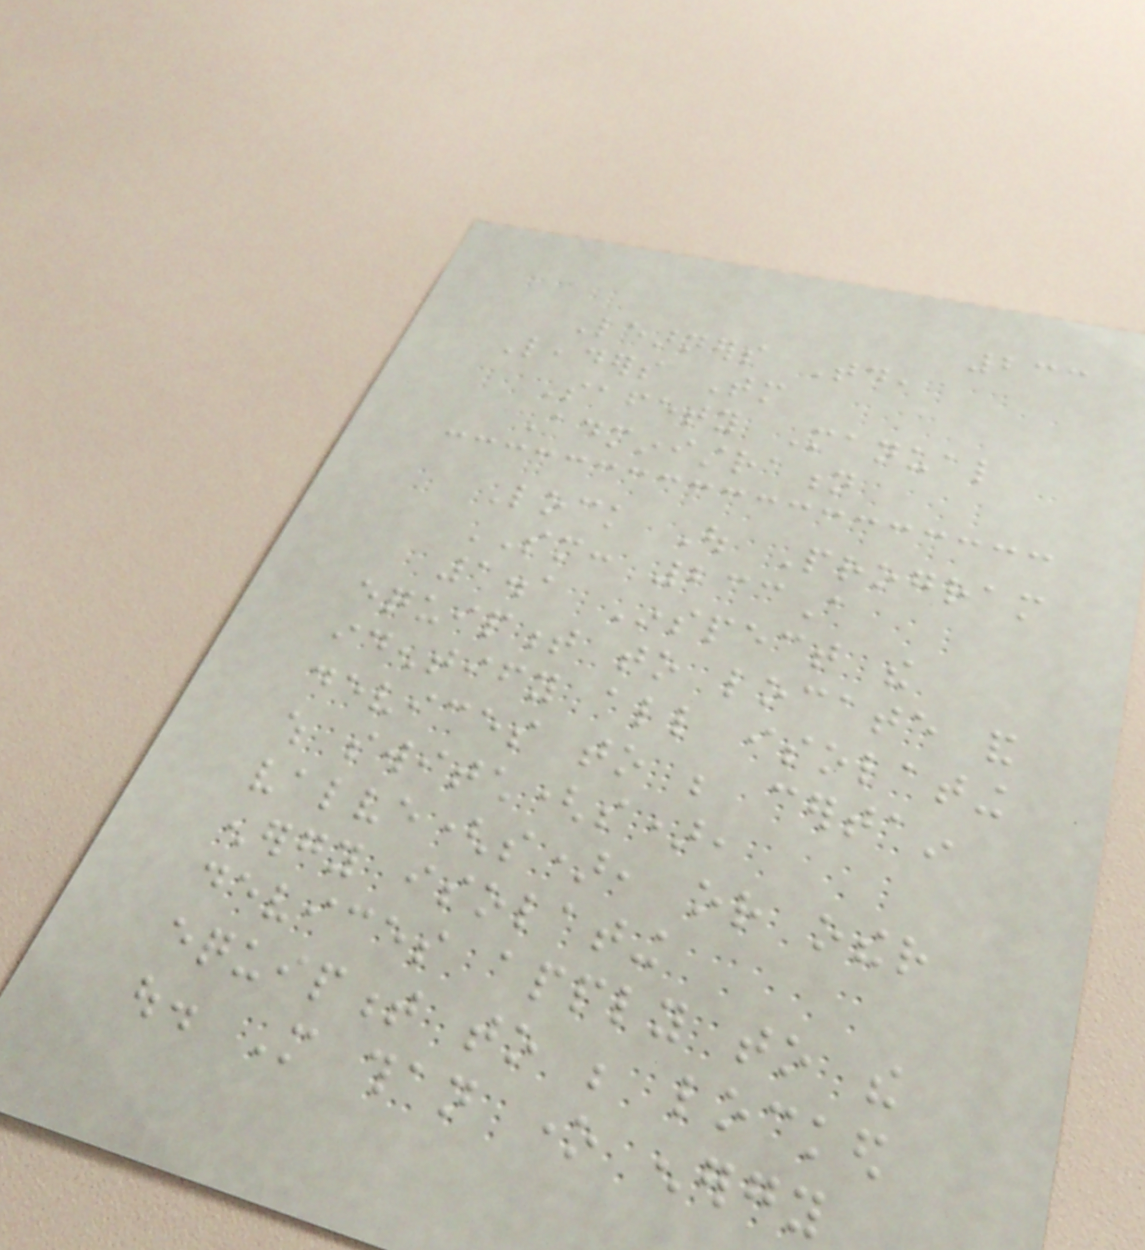233
Learners Today,
Leaders Tomorrow
Safety Manual
Administration
Lock Out Program
SM: 233A
1.1 Inspect the
equipment to locate and
identify all isolating
devices to be certain
which switch(s),
valve(s), or other
energy isolating
devices apply to the
equipment to be locked
out. More than one energy
